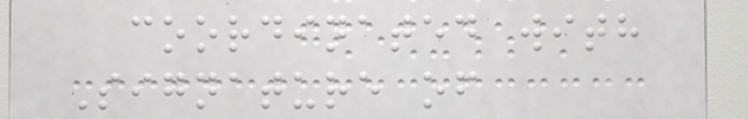coordinated with
Signature of
